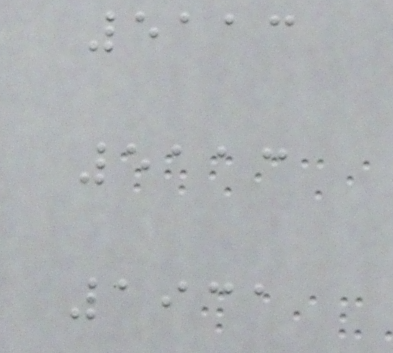5113
5113
1931
